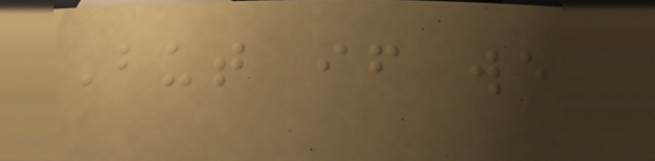But if we
